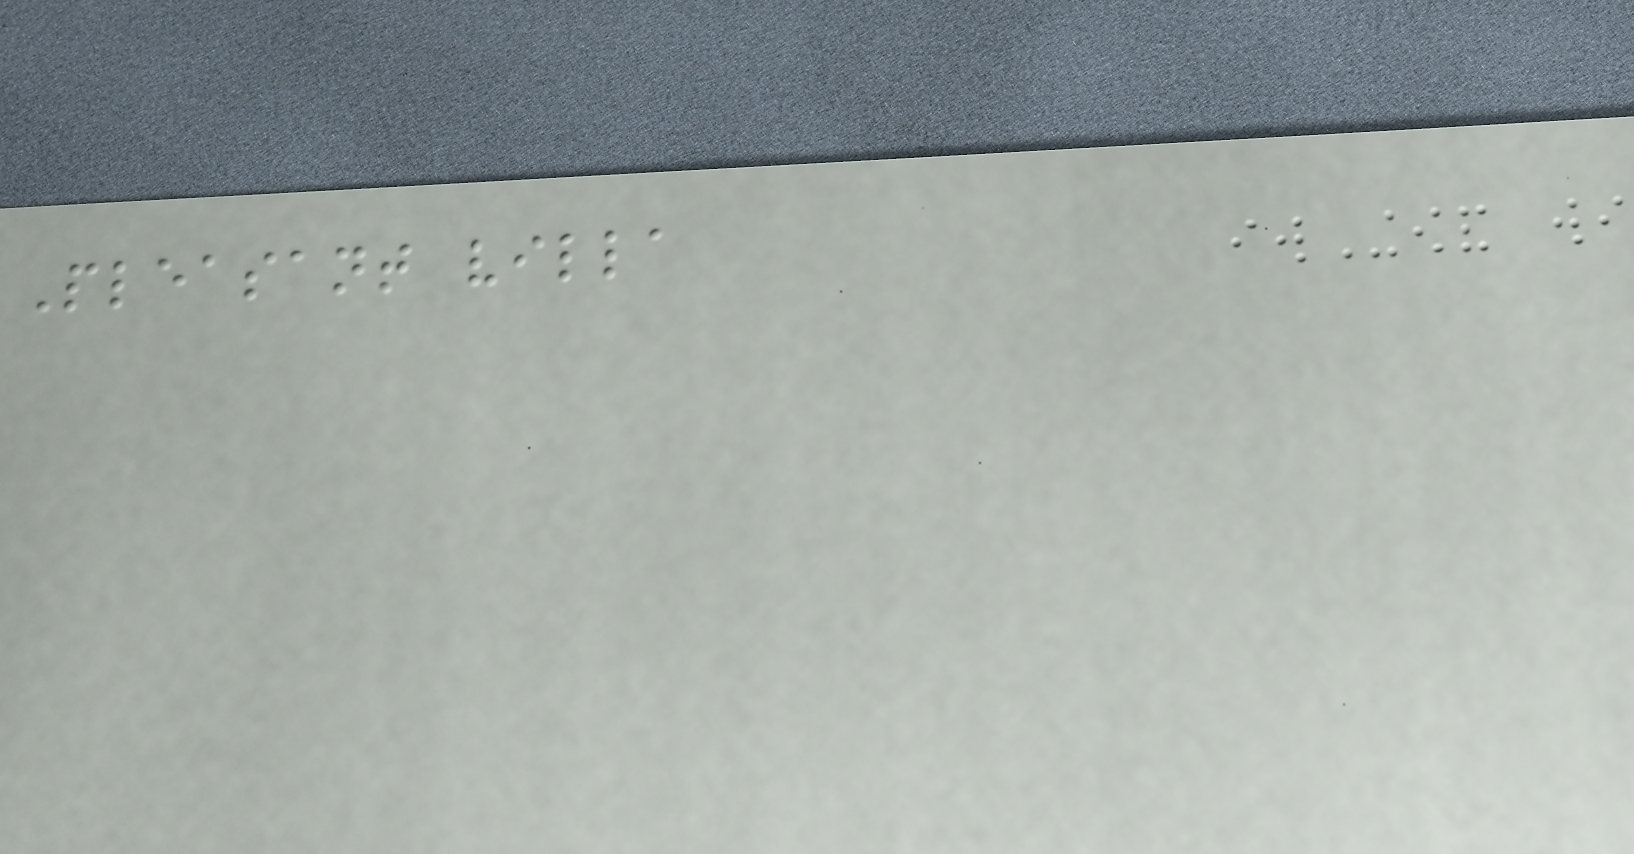Pleasant villa
